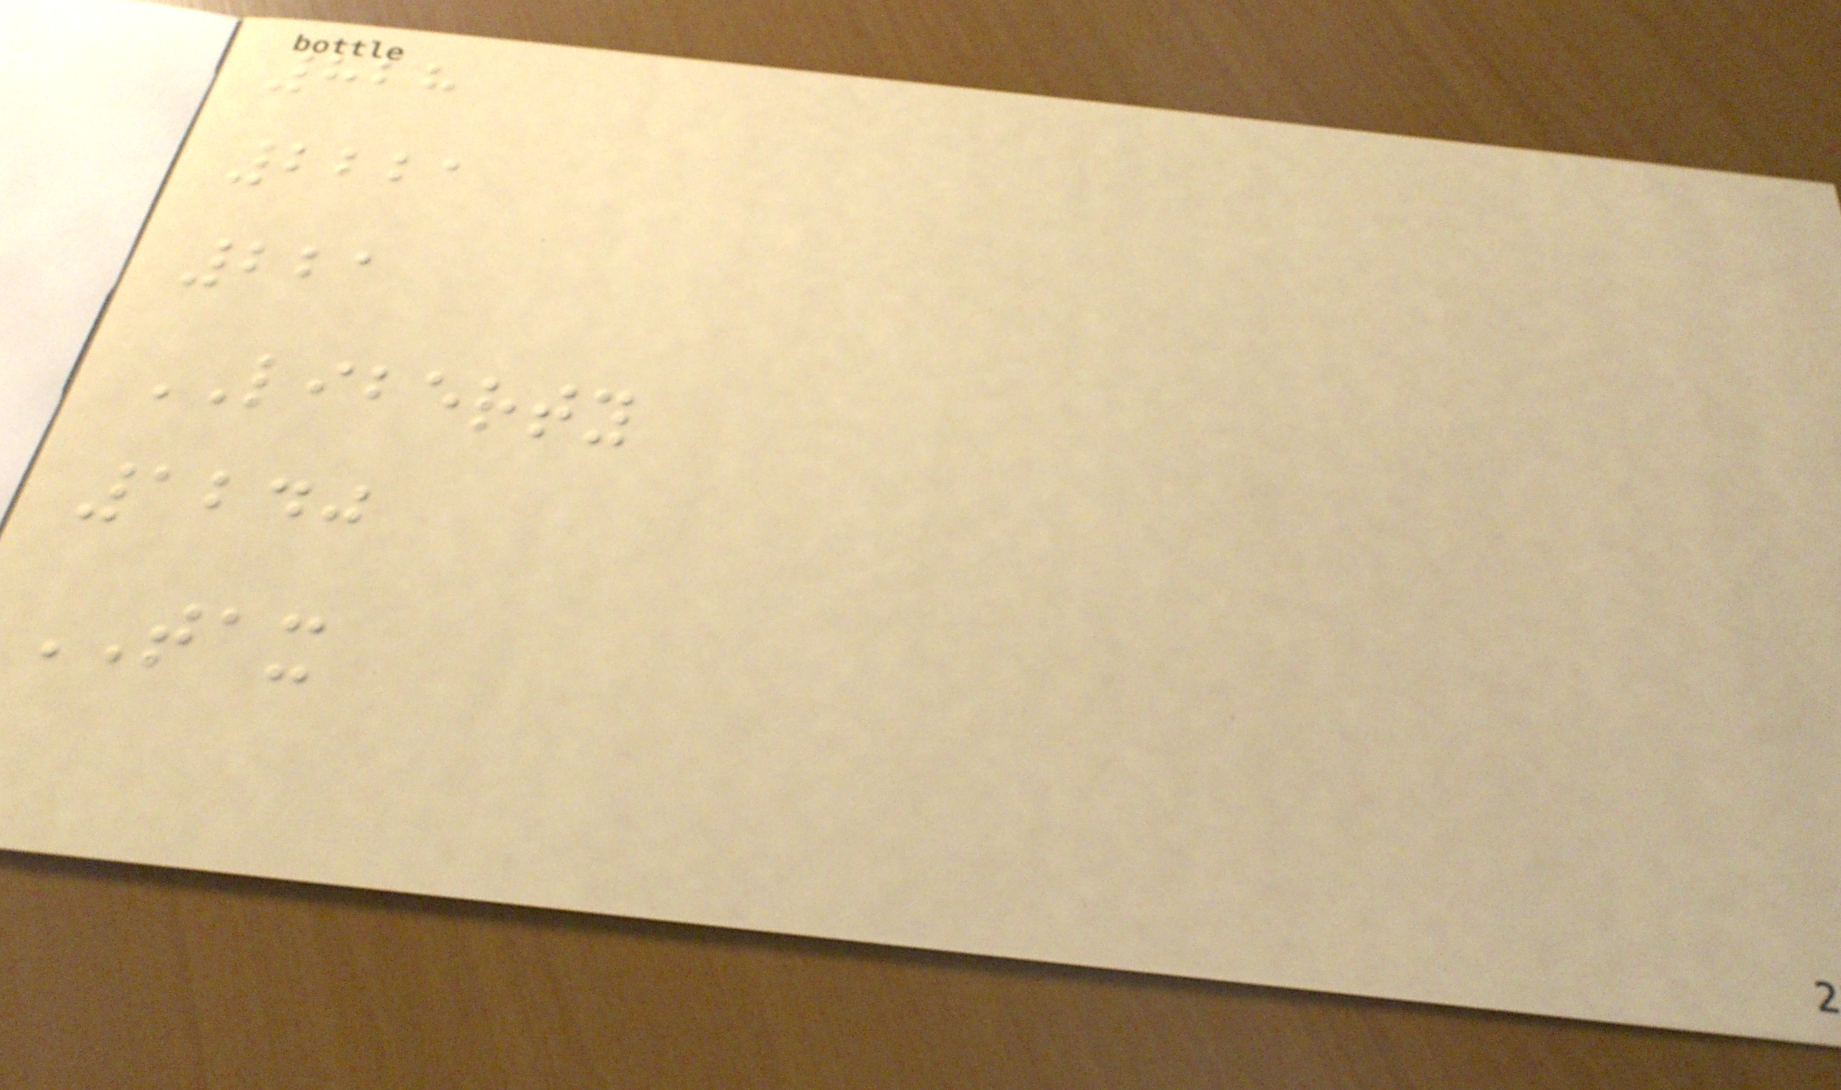828
2221
221
LIBERTY
1240
TAX
